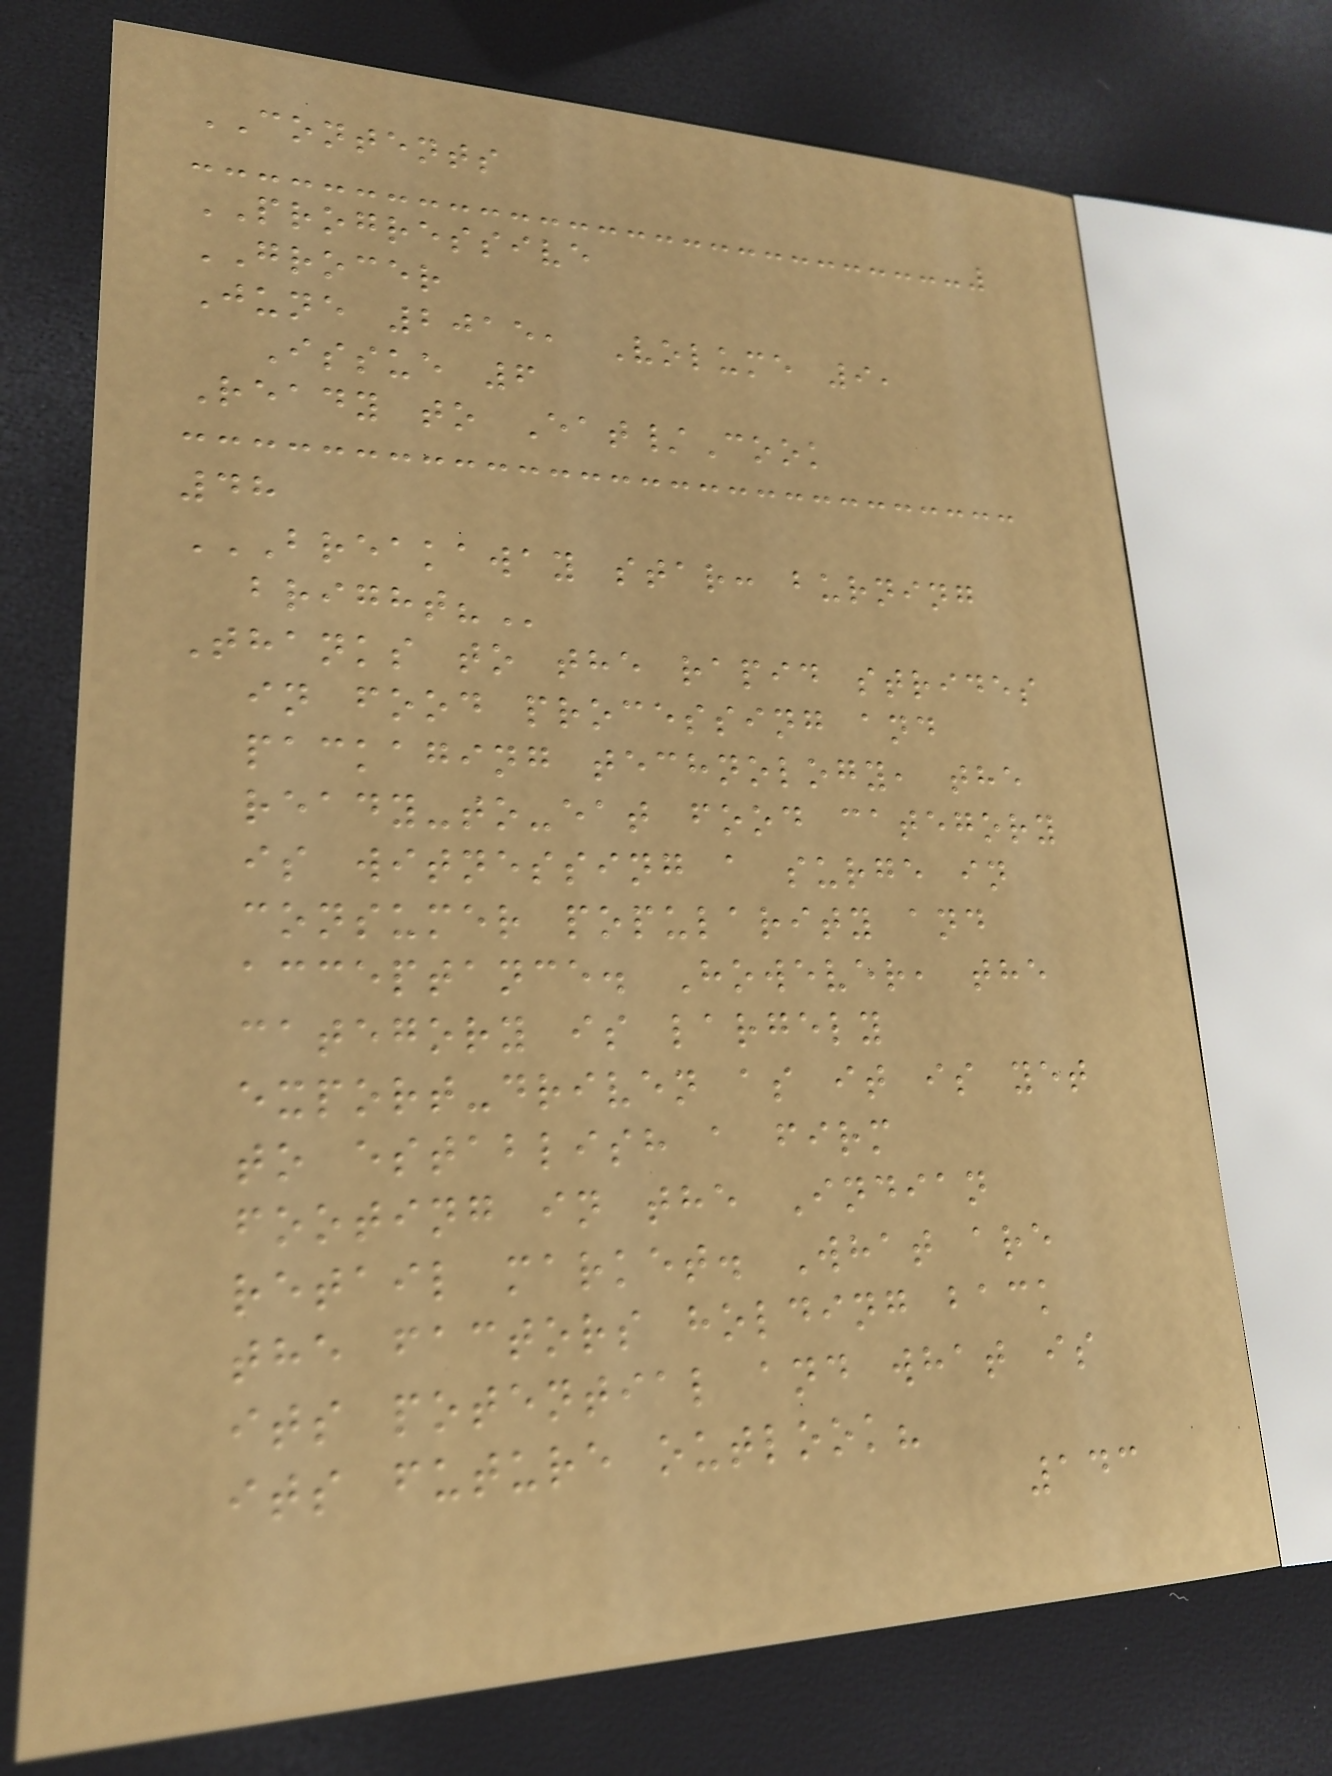CONTENTS
PROGRESSIVE
GROCER
June 2015, Volume 9,
Issue 6
Ready to Eat/Cook
48
BREAKAWAY STAR: BURNING
BRIGHT?
Thanks to the rapid strides
in food processing and
packaging technology, the
ready-to-eat food category
is witnessing a surge in
consumer popularity and
acceptance. However, the
category is largely
export-driven as it is yet
to establish a firm
footing in the Indian
retail market. What are
the factors holding back
its potential and what is
its future outlook?
143
